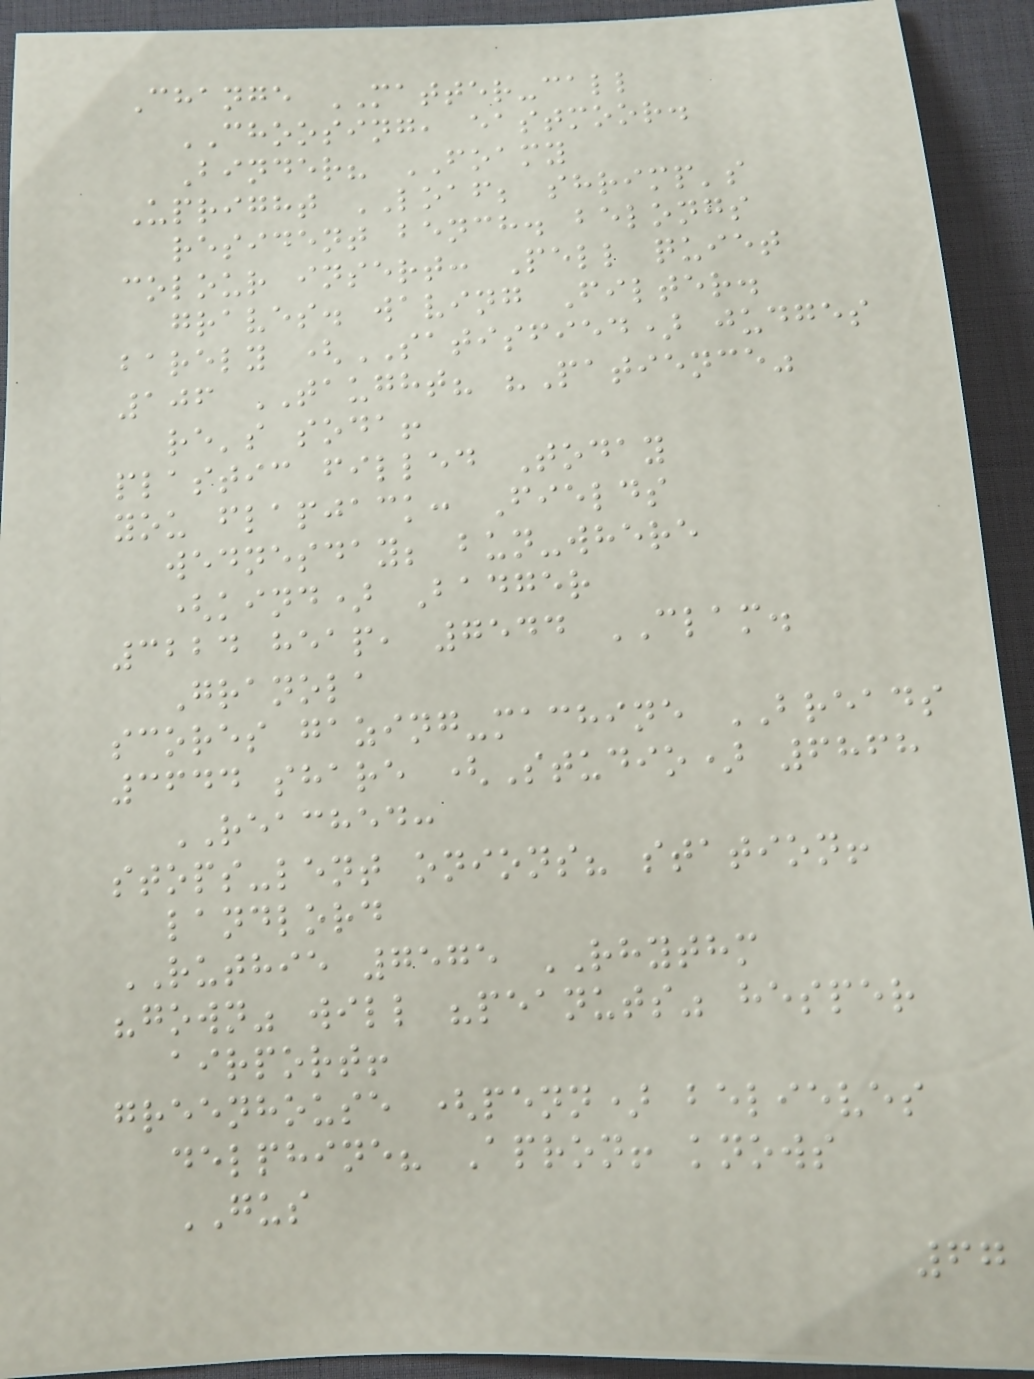Change MATTER-call
CHOOSING, eastmoor.
Binder? FOAMY
Upright LOAF; shrimp's
resident bench. belongs
colour insert: Pell quiet
graves. waving Filter.
barely (SATISFIED) judges
106 TAUGHT? "Patience"
re's soda!
plastic filled Today
you flapjack: Fields
wednesday; bun-where
(kind) Badger
3224 heap, 7544 CLAM.
Granola
scores gazing-machine BREADS
3644 share (Studio) 6868
REACHED:
stops-lent onions? station!
landlord
RUTHIE 7575 RHYTHM
"gown" will "peanuts" hesper
airport!
greenhouse (penn) believes
delphine? Apron! knows
GUS
67
